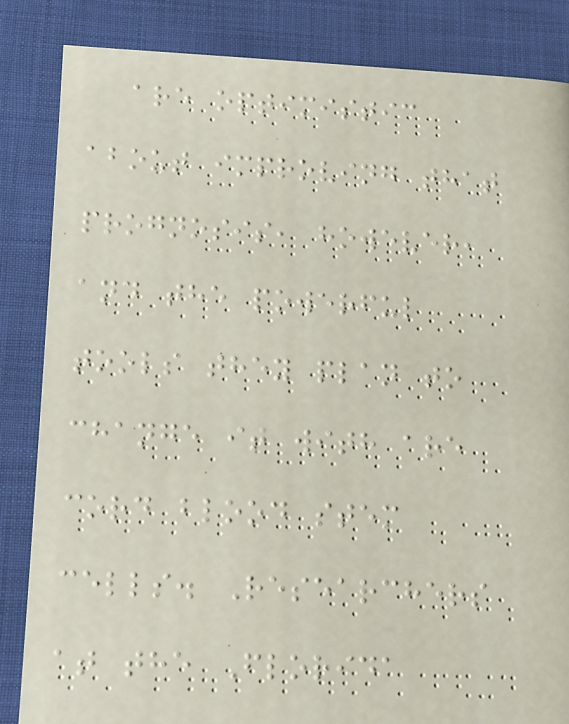are optimistic
about improving that
prognosis, however,
and the powerful
tools they plan to
change it with are
cord blood stem
cells. Researchers
at the Florida
